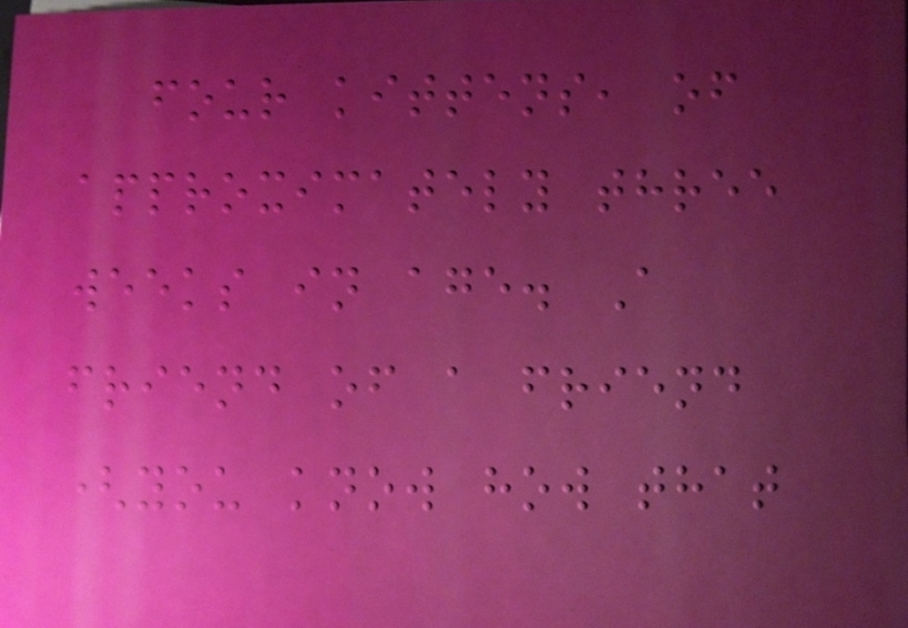four kittens, of
approximately three
weeks in age. A
friend of a friend
(you know how that
